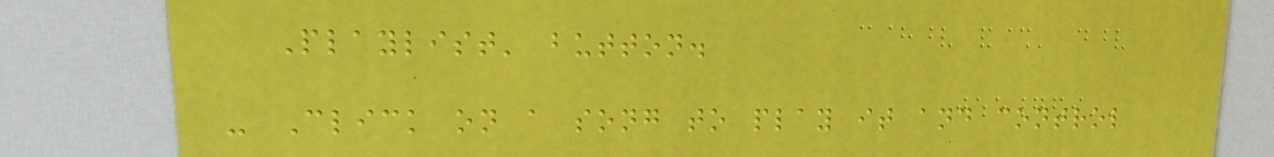Playlist' button.
- Click on a song to play it and control
